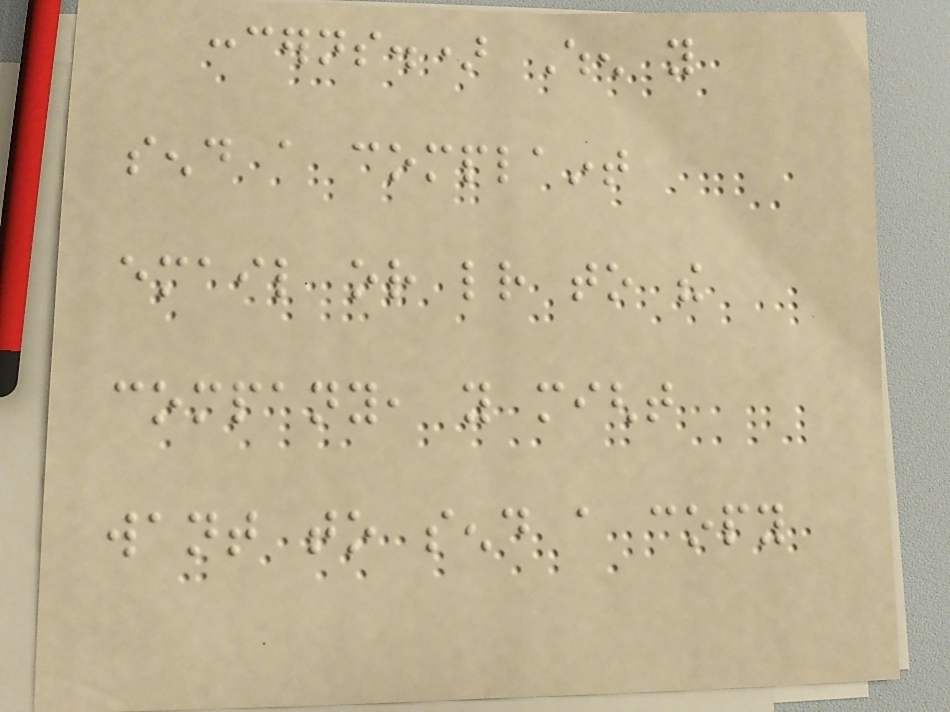concerns.) When you
send a complaint
email or letter to the
company, you might
want to send a copy
